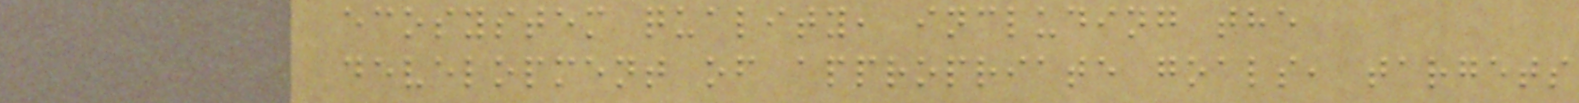ecosystem quality, including the
development of appropriate goals, targets
